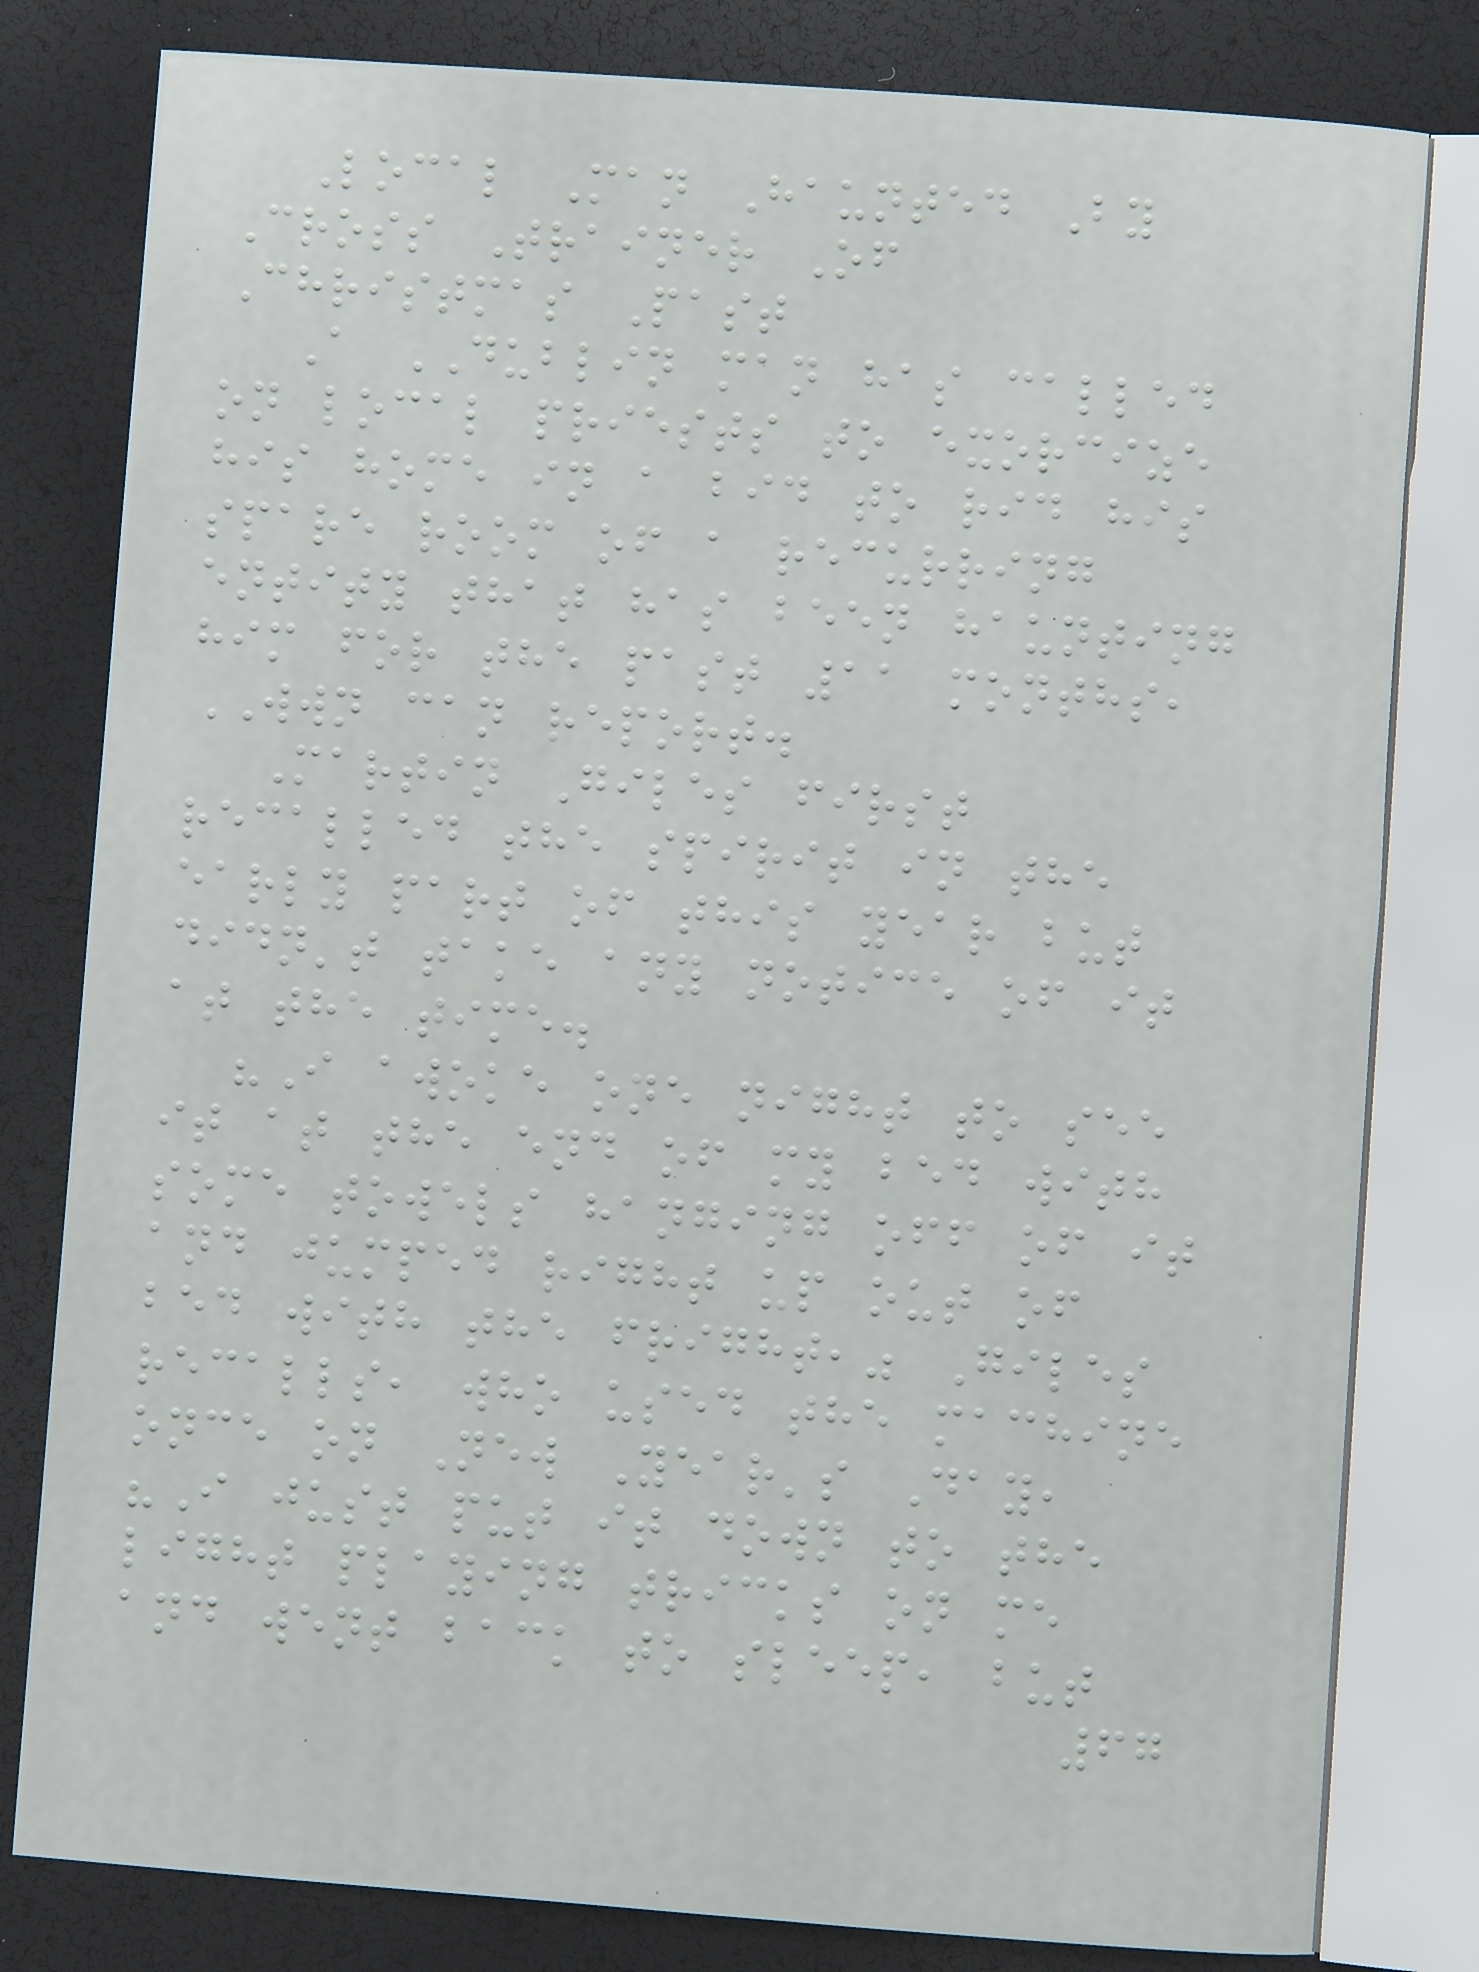Local Man Haunted By
Cross Trainer Of
Christmas Past
A DUBLIN man has called
on local priests to exorcize
his home in a bid to rid his
spare room of a recurring
entity that has been haunting
him for the past 11 months,
WWN can report.
Martin Giles first
recalled the spirit in the
early part of this year but
didn't take any notice of it
at the time.
"I awoke one night to see
it at the end of my bed with
some towels hanging off of it
and jumped right up out of
bed with the fright," Giles
recalls, who used the machine
once on New Year's Day,
"I just put it down to the
light playing tricks on me
and went back to sleep, but
67
